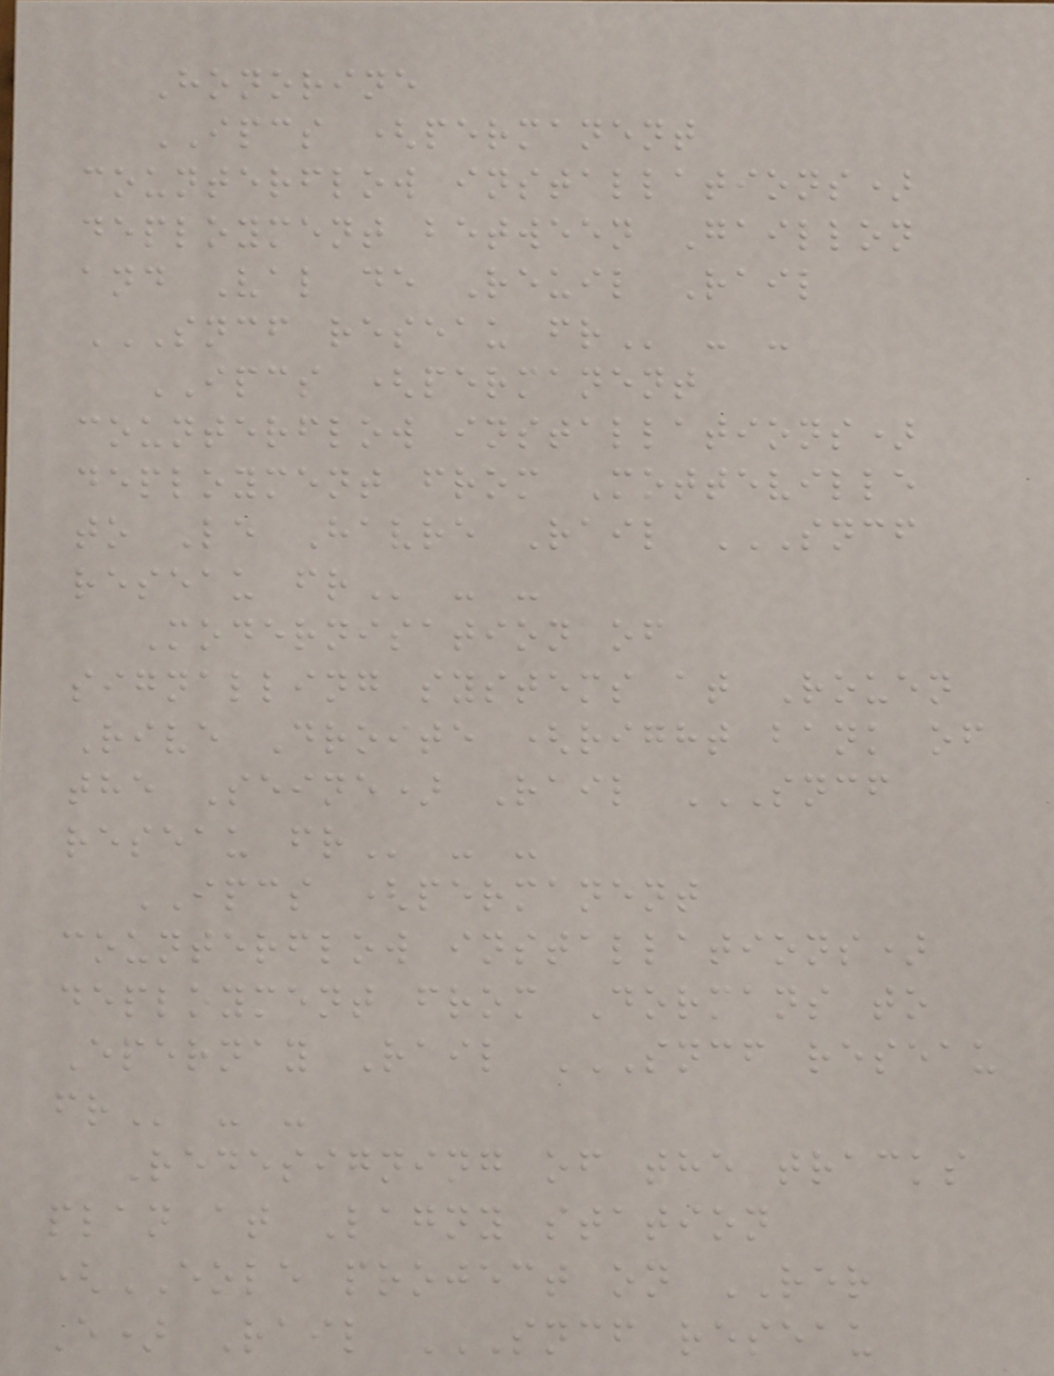Honorine
IPCS (permanent
counterflow installations)
deployment between Gaillon
and Val de Reuil Rail
SNCF RESEAU FR - -
IPCS (permanent
counterflow installations)
deployment from Motteville
to Le Havre Rail SNCF
RESEAU FR - -
Modernisation of
signalling systems at Rouen
Rive Droite (right bank of
the Seine) Rail SNCF
RESEAU FR - -
IPCS (permanent
counterflow installations)
deployment from Dormans to
Epernay Rail SNCF RESEAU
FR - -
Redesigning of the tracks
plan at Lagny station
(EOLE project on RER
E) Rail SNCF RESEAU
